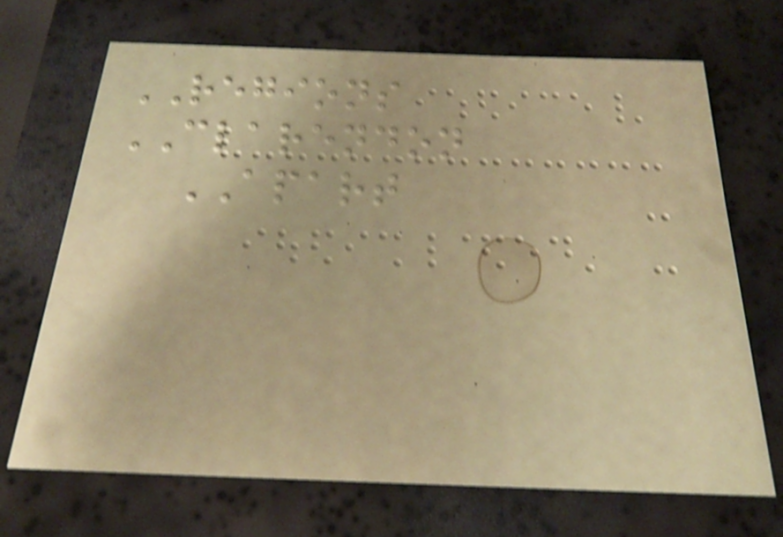REGIONS
CLARENDON
APART
